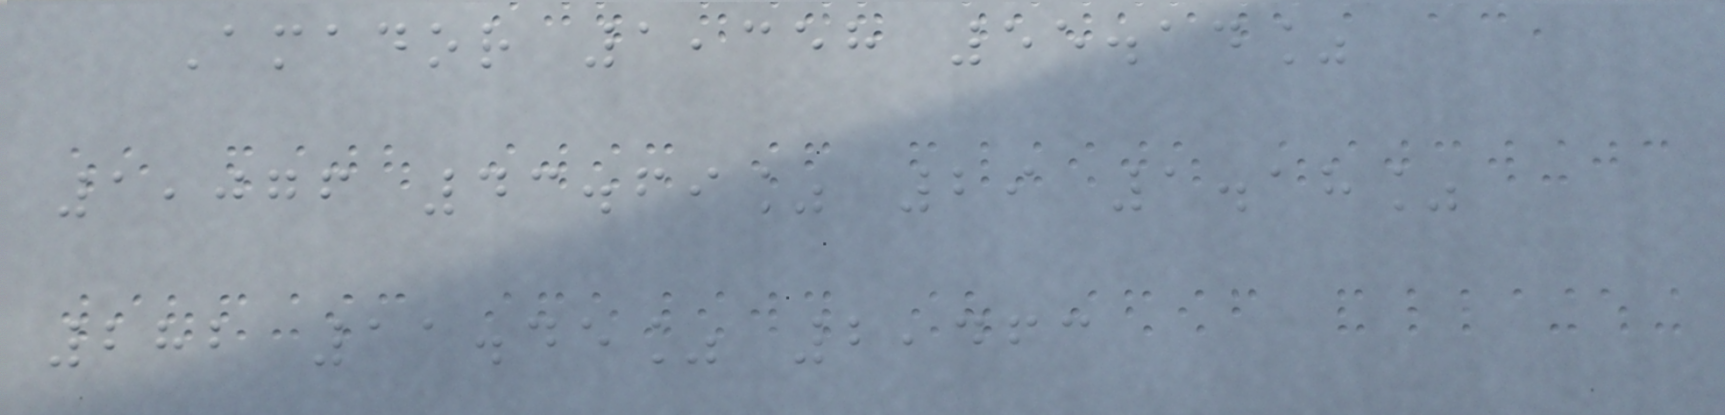Amador 1,358 55.14%
1,076 43.69% 29 1.18%
282 11.45% 2,463
